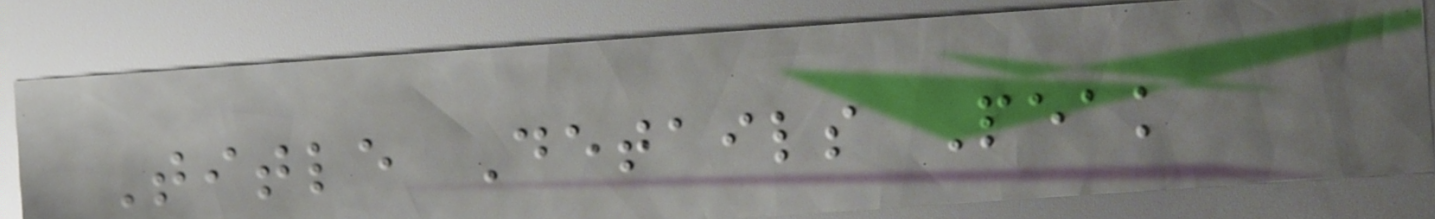Title Details Peak
